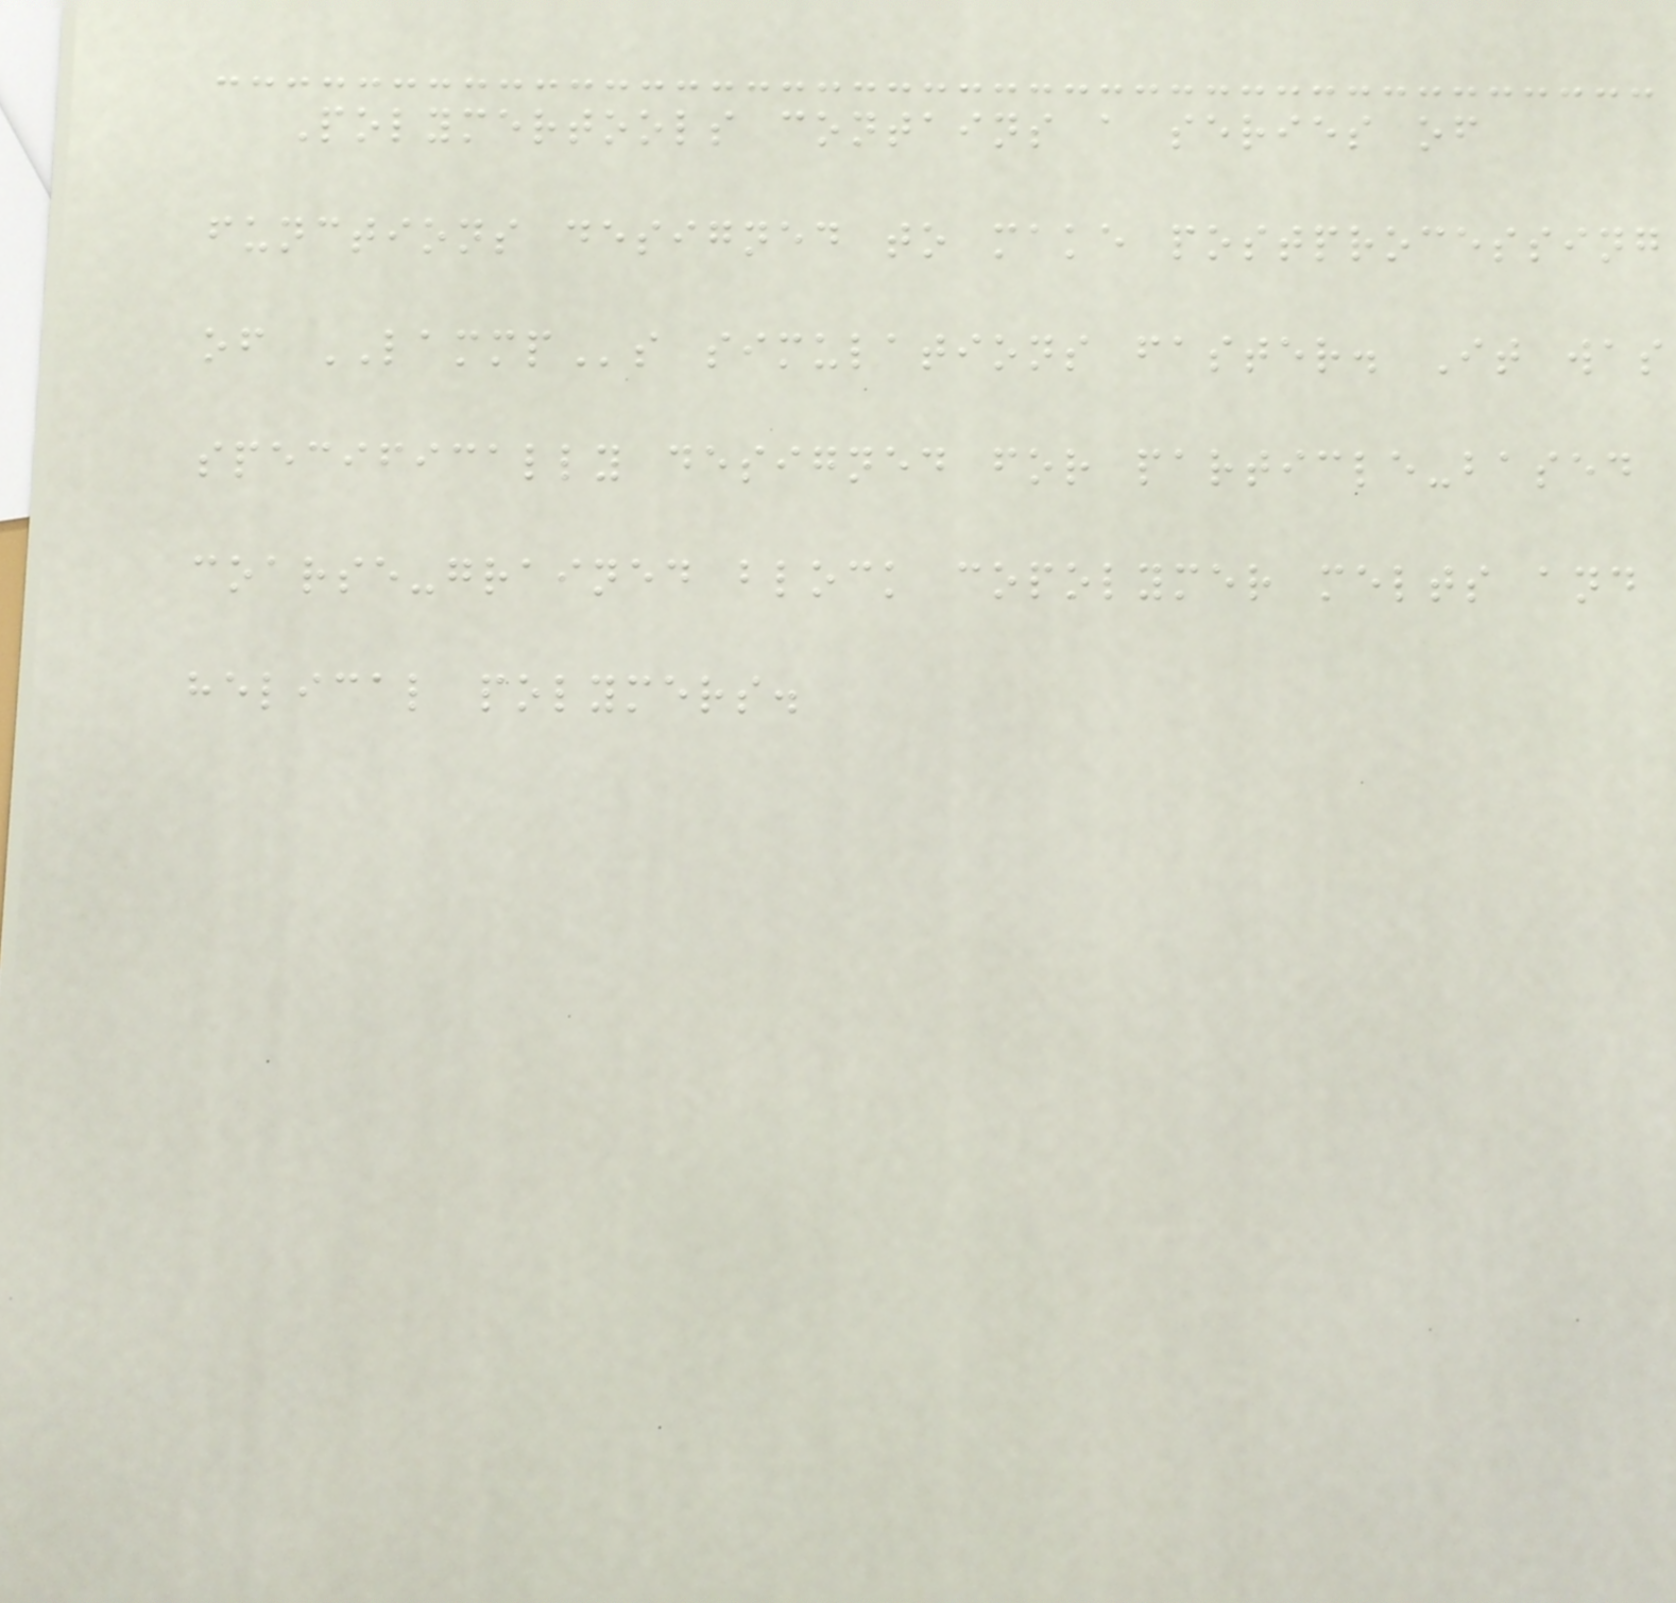Polymertools contains a series of
functions designed to make postprocessing
of LAMMPs simulations faster. It was
specifically designed for particle-based
coarse-grained block copolymer melts and
helical polymers.
